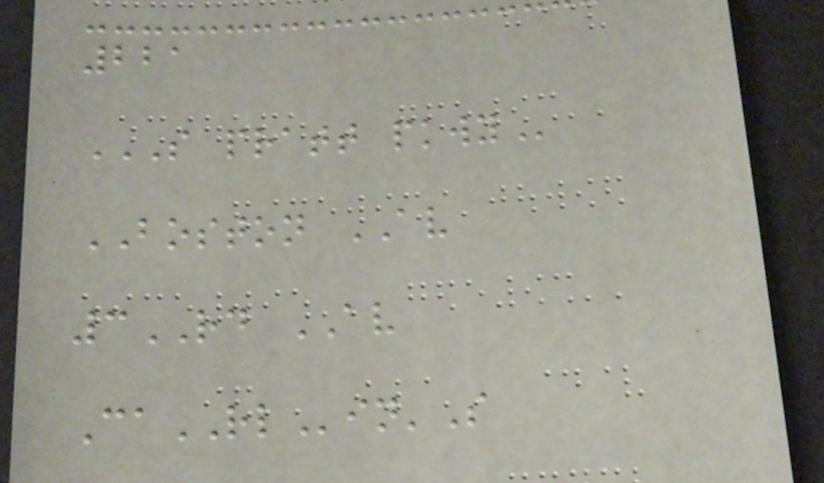221
S PRATT PKWY
BOSTON AV
3RD AV
CaRLin'S
